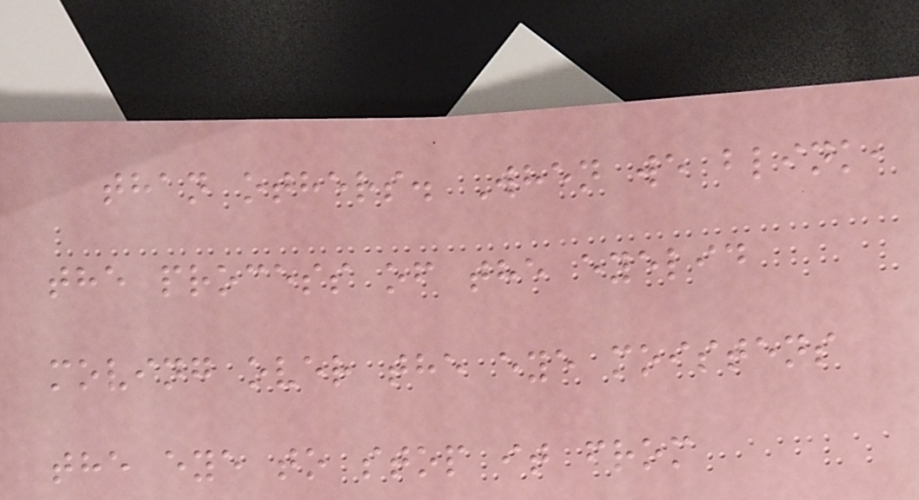than others. When we blink,
the process of the eyelid
moving over the eye moistens
the eye to stop it from
